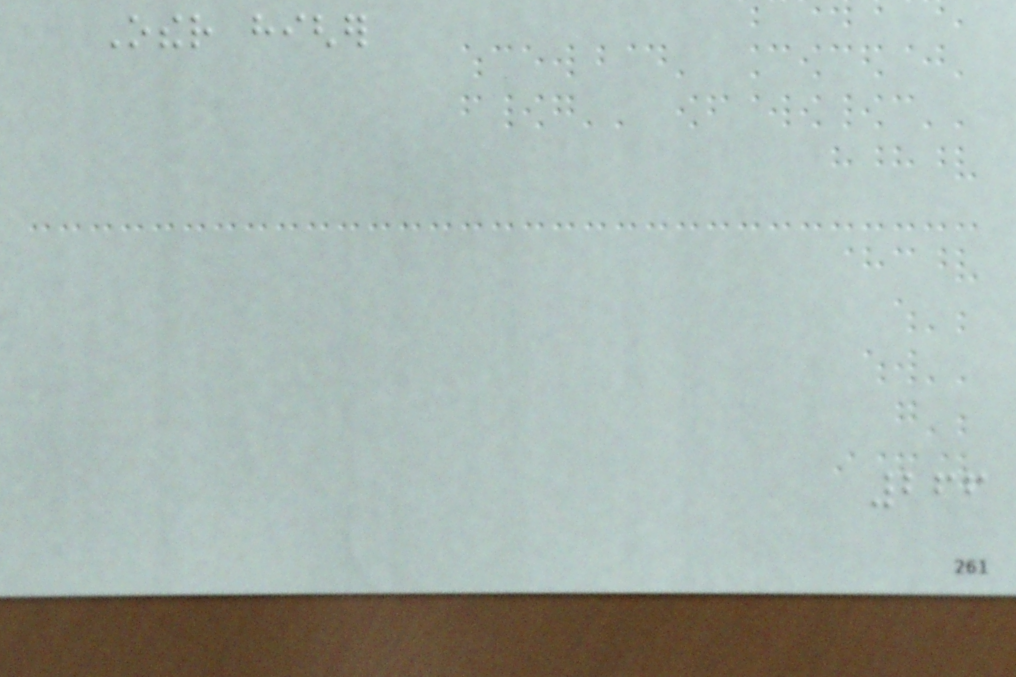Other higher
266
